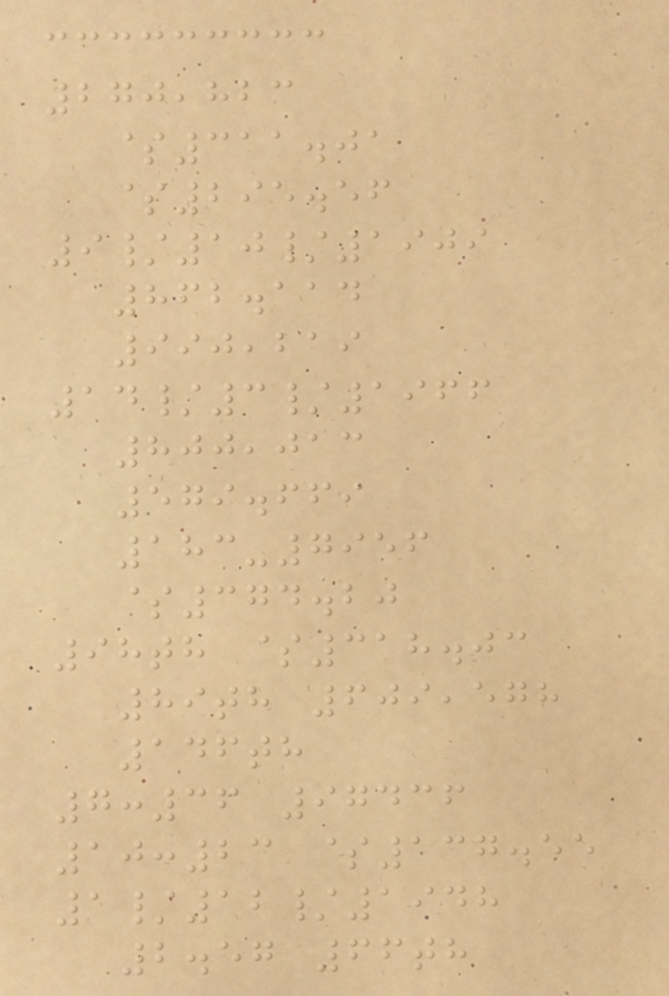270,823
$311.01
$295.56
9/10/1909
862.114
990,219
14/3/1966
800,013
579.669
183-7956
$374.20
98th $318.03
89th 609,578
146th
7:36 97436
10:23 $137.55
1/12/1948
2.57 66th
